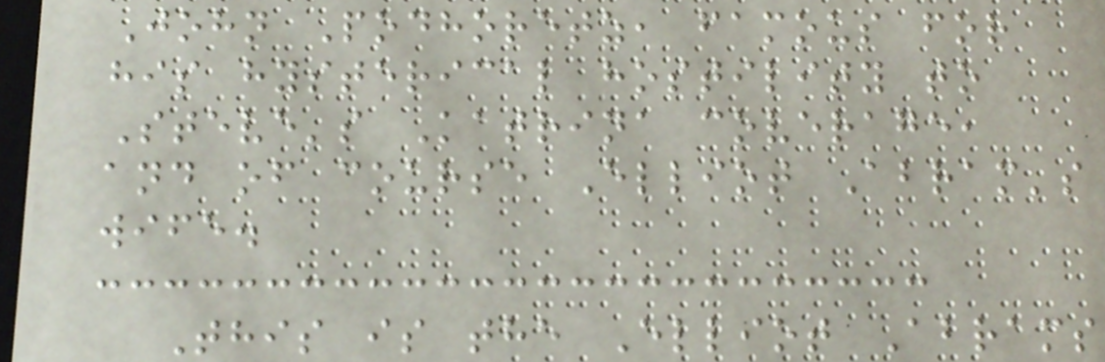John Podhoretz, famous for
his hysterical hostility to
Steve's Katrina coverage,
and of course Elliot Abram's
wife.
This is the Elliot Abrams
